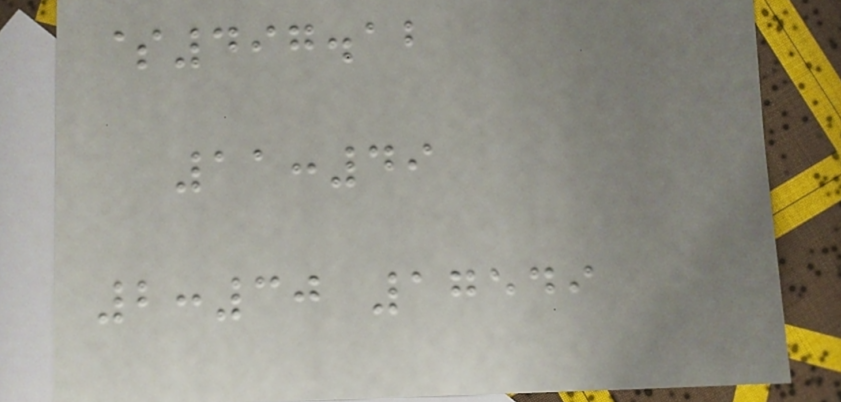$497.12
11:49
2:30 17549
